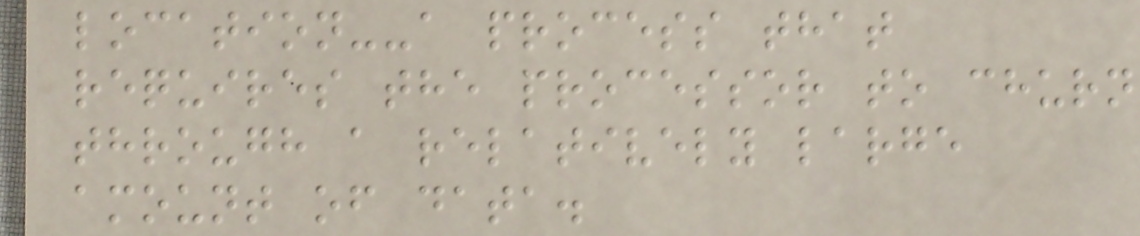location--a process that
requires the processor to churn
through a relatively large
amount of data.
